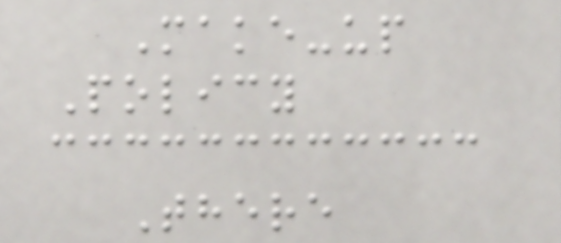Make-up
Policy
There
